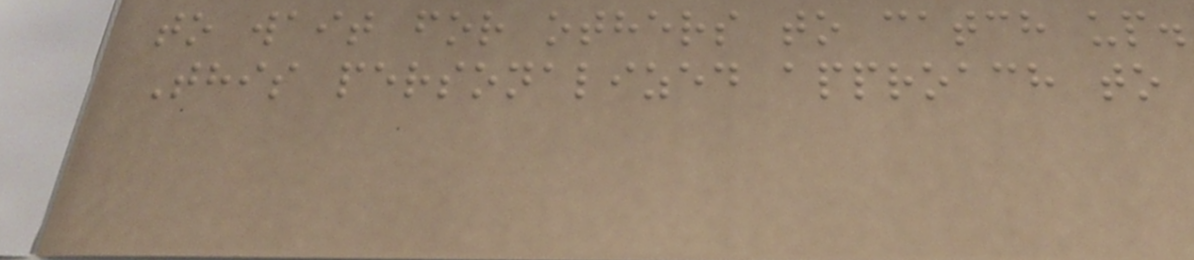to wait for others to catch up.
This personalized approach to
